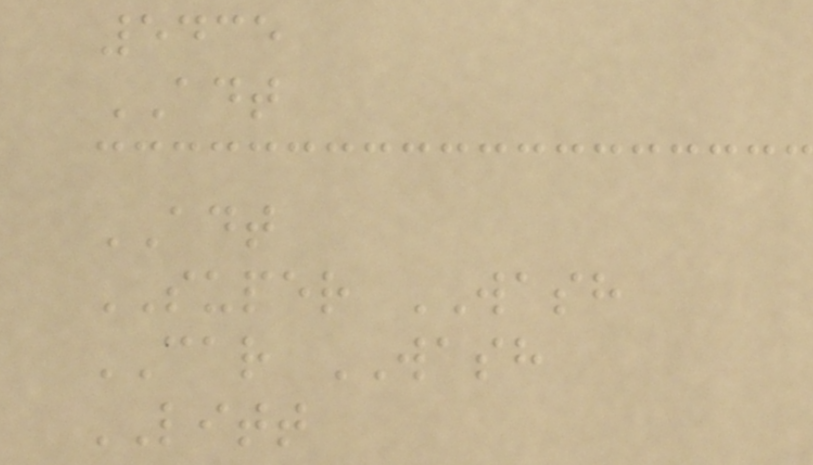5435
ADT
ADT
SUPER WASH
CAR WASH
LITT
